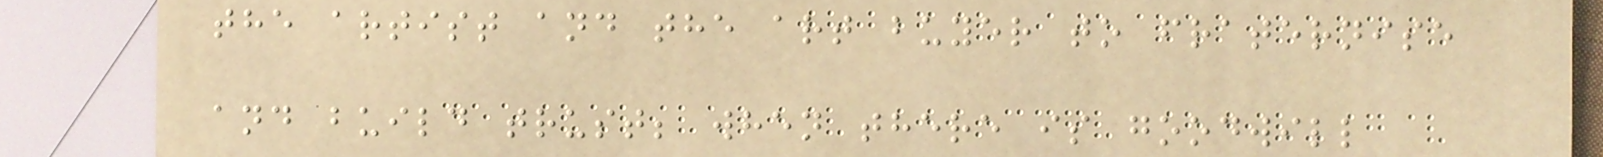the artist and the art buyer to fraternise
and build trust; when there is goodwill
